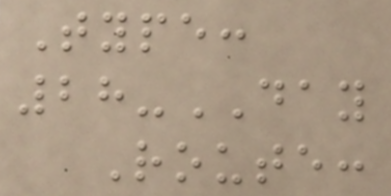Type:
28-DAY
Route:
